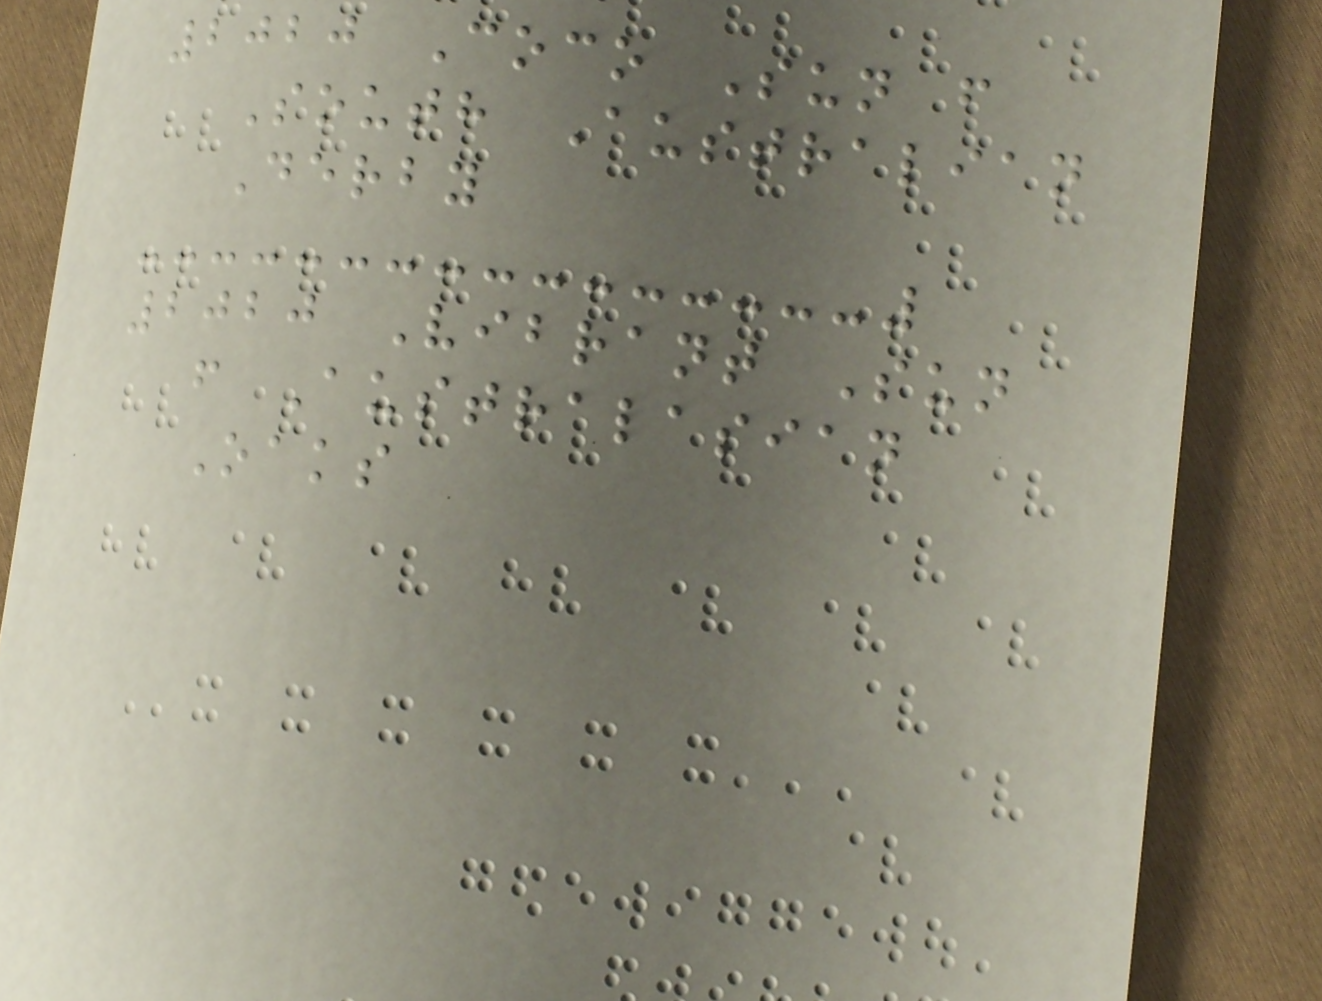2020 Coco Sun f
South Australian
Derby
2020 Vibrant Sun
f Australasian
Oaks
